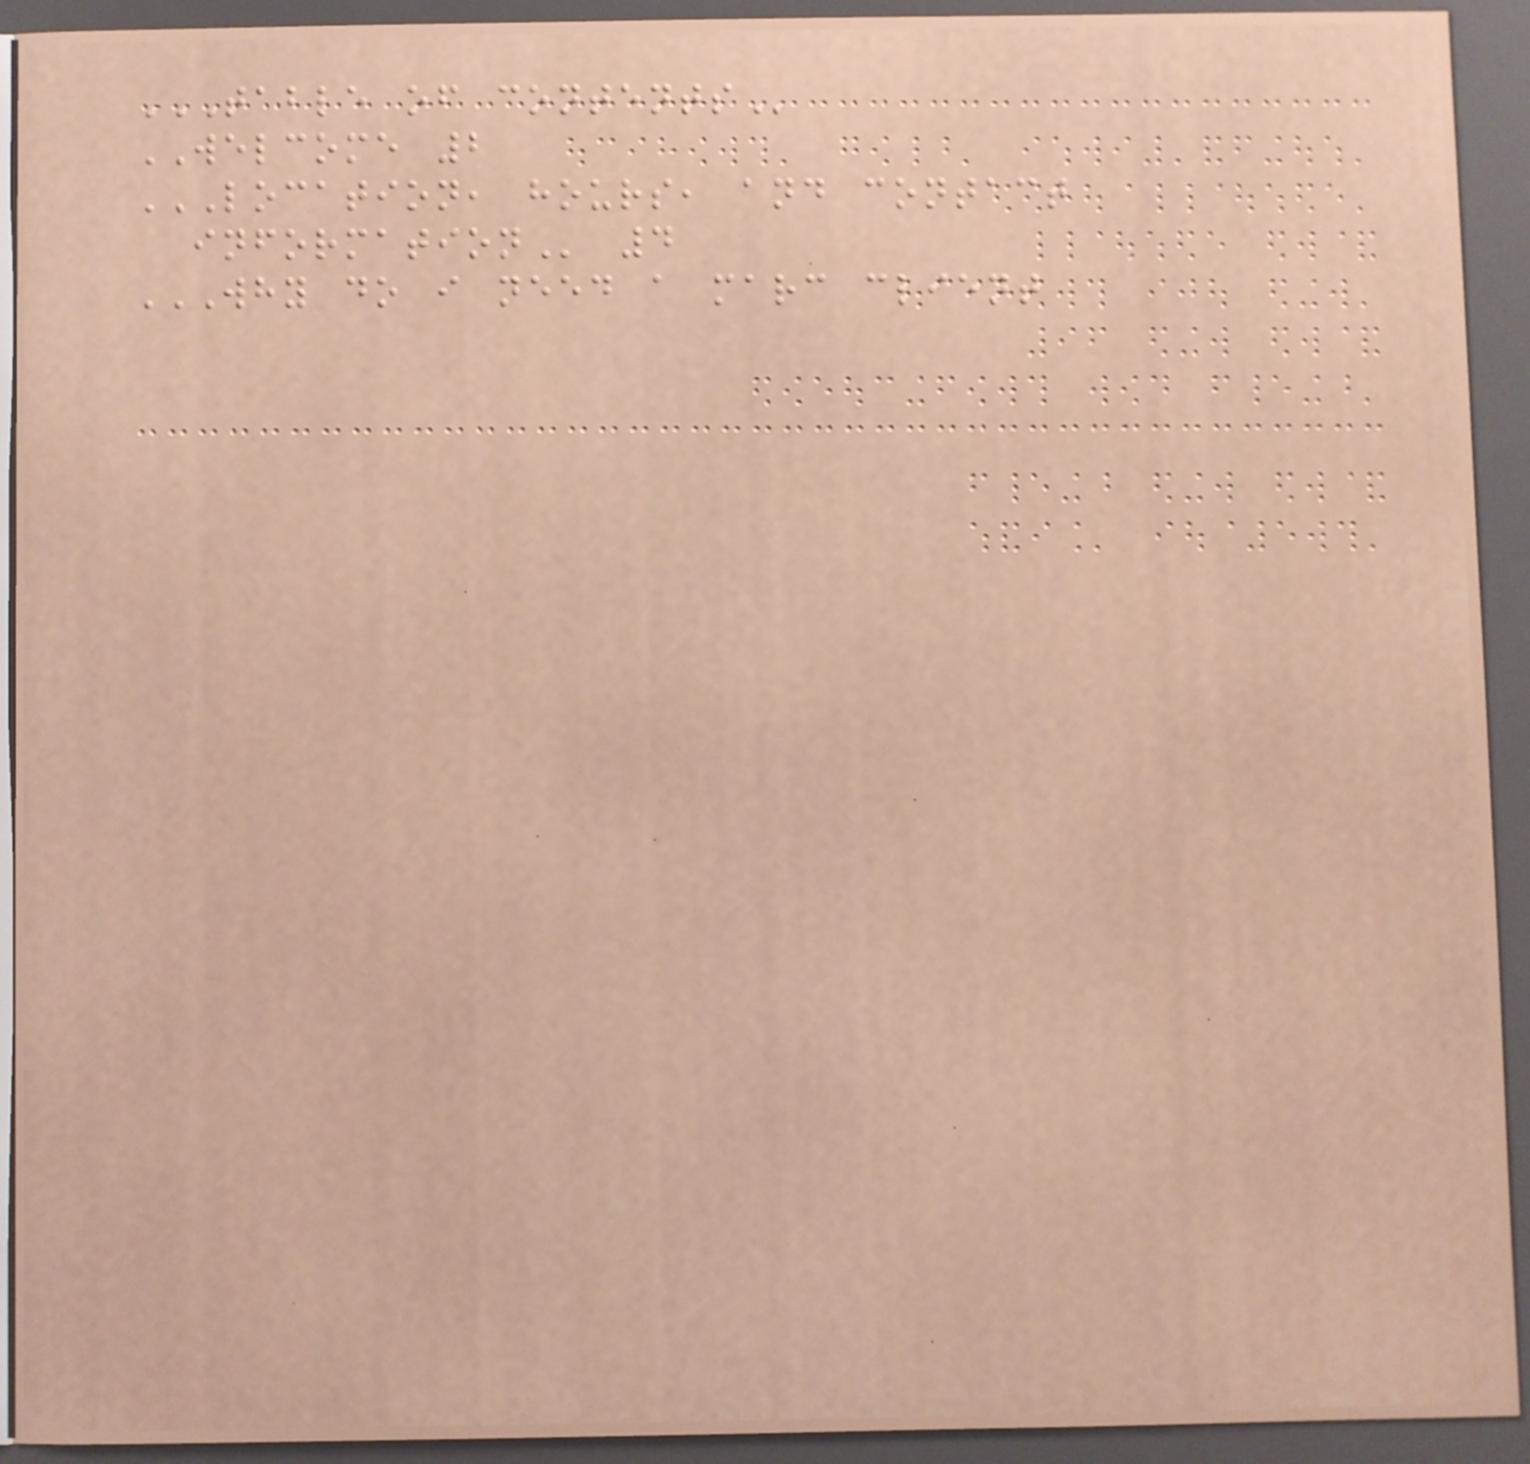TABLE OF CONTENTS
WELCOME 2
LOCATION, HOURS, AND CONTACT
INFORMATION 4
WHY DO I NEED A MARC CLIENT
